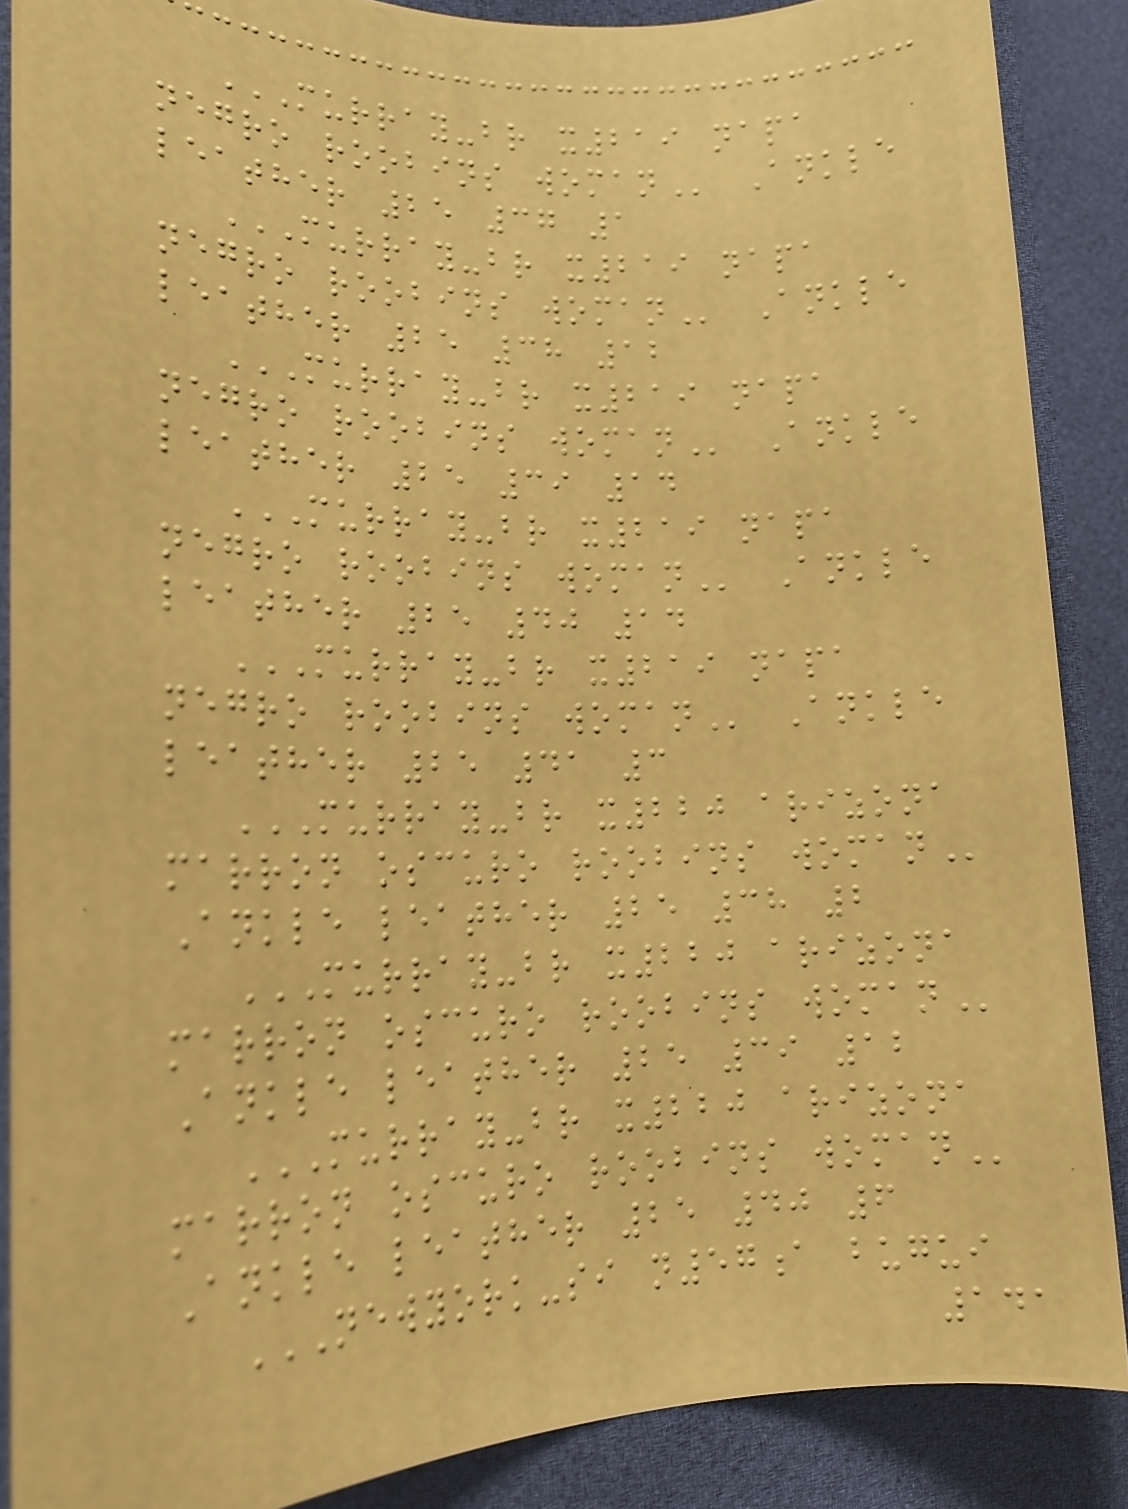MURRAY-BR X219 NAPA
NEGRO ROOBINS WOMAN Ankle
leather 25 37 1
MURRAY-BR X219 NAPA
NEGRO ROOBINS WOMAN Ankle
leather 25 38 12
MURRAY-BR X219 NAPA
NEGRO ROOBINS WOMAN Ankle
leather 25 39 14
MURRAY-BR X219 NAPA
NEGRO ROOBINS WOMAN Ankle
leather 25 40 14
MURRAY-BR X219 NAPA
NEGRO ROOBINS WOMAN Ankle
leather 25 41 3
MURRAY-BR X220 ARIZONA
MARRON OSCURO ROOBINS WOMAN
Ankle leather 25 38 2
MURRAY-BR X220 ARIZONA
MARRON OSCURO ROOBINS WOMAN
Ankle leather 25 39 12
MURRAY-BR X220 ARIZONA
MARRON OSCURO ROOBINS WOMAN
Ankle leather 25 40 6
NEWYORK-SI N57A BUGUI
141
